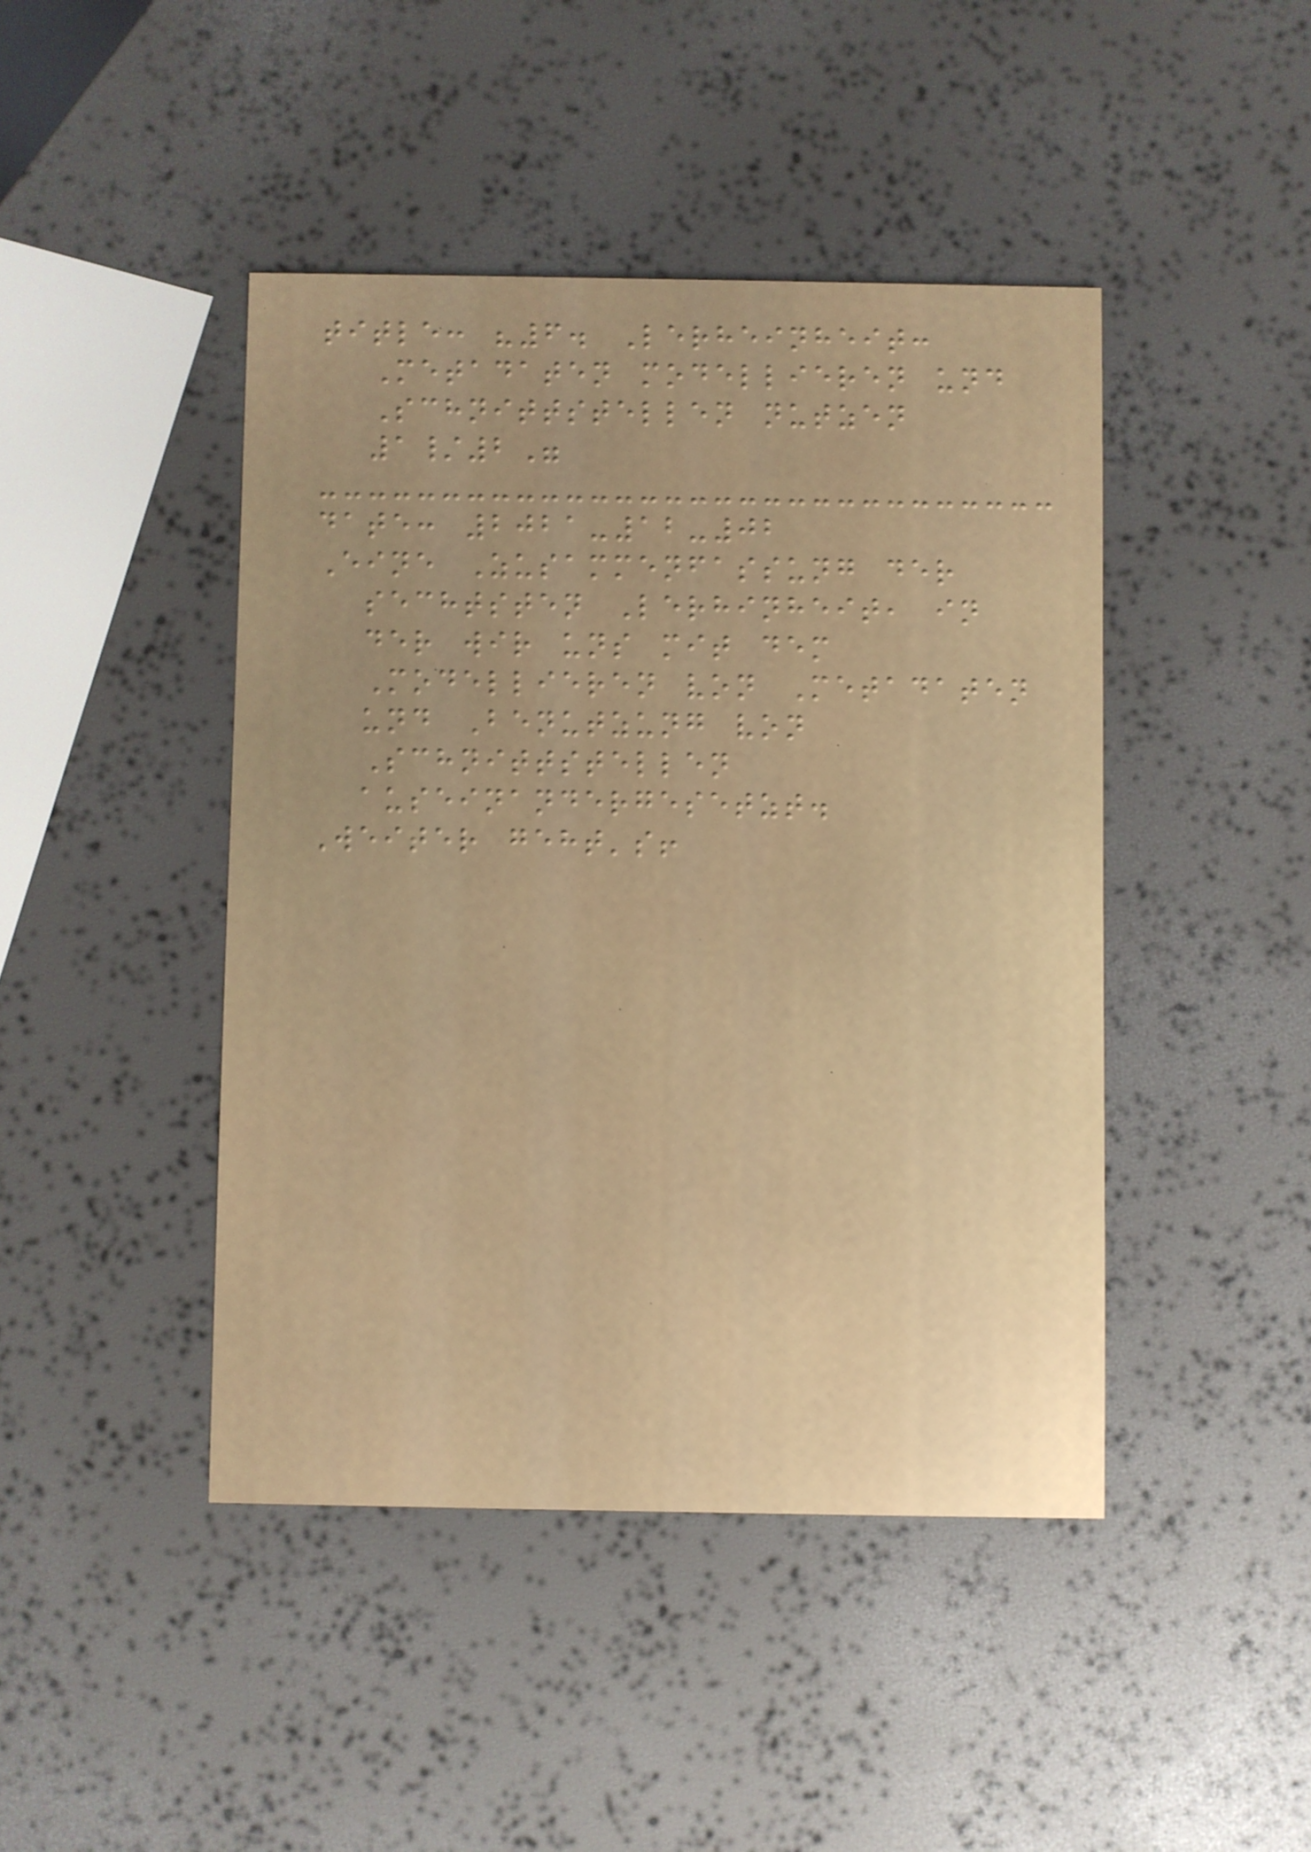title: "6. Lerheinheit:
Metadaten modellieren und
Schnittstellen nutzen
1/2"
date: 2021-12-02
Eine Zusammenfassung der
sechtsten Lerhinheit, in
der wir uns mit dem
Modellieren von Metadaten
und Benutzung von
Schnittstellen
auseinandergesetzt.
Weiter geht's!
